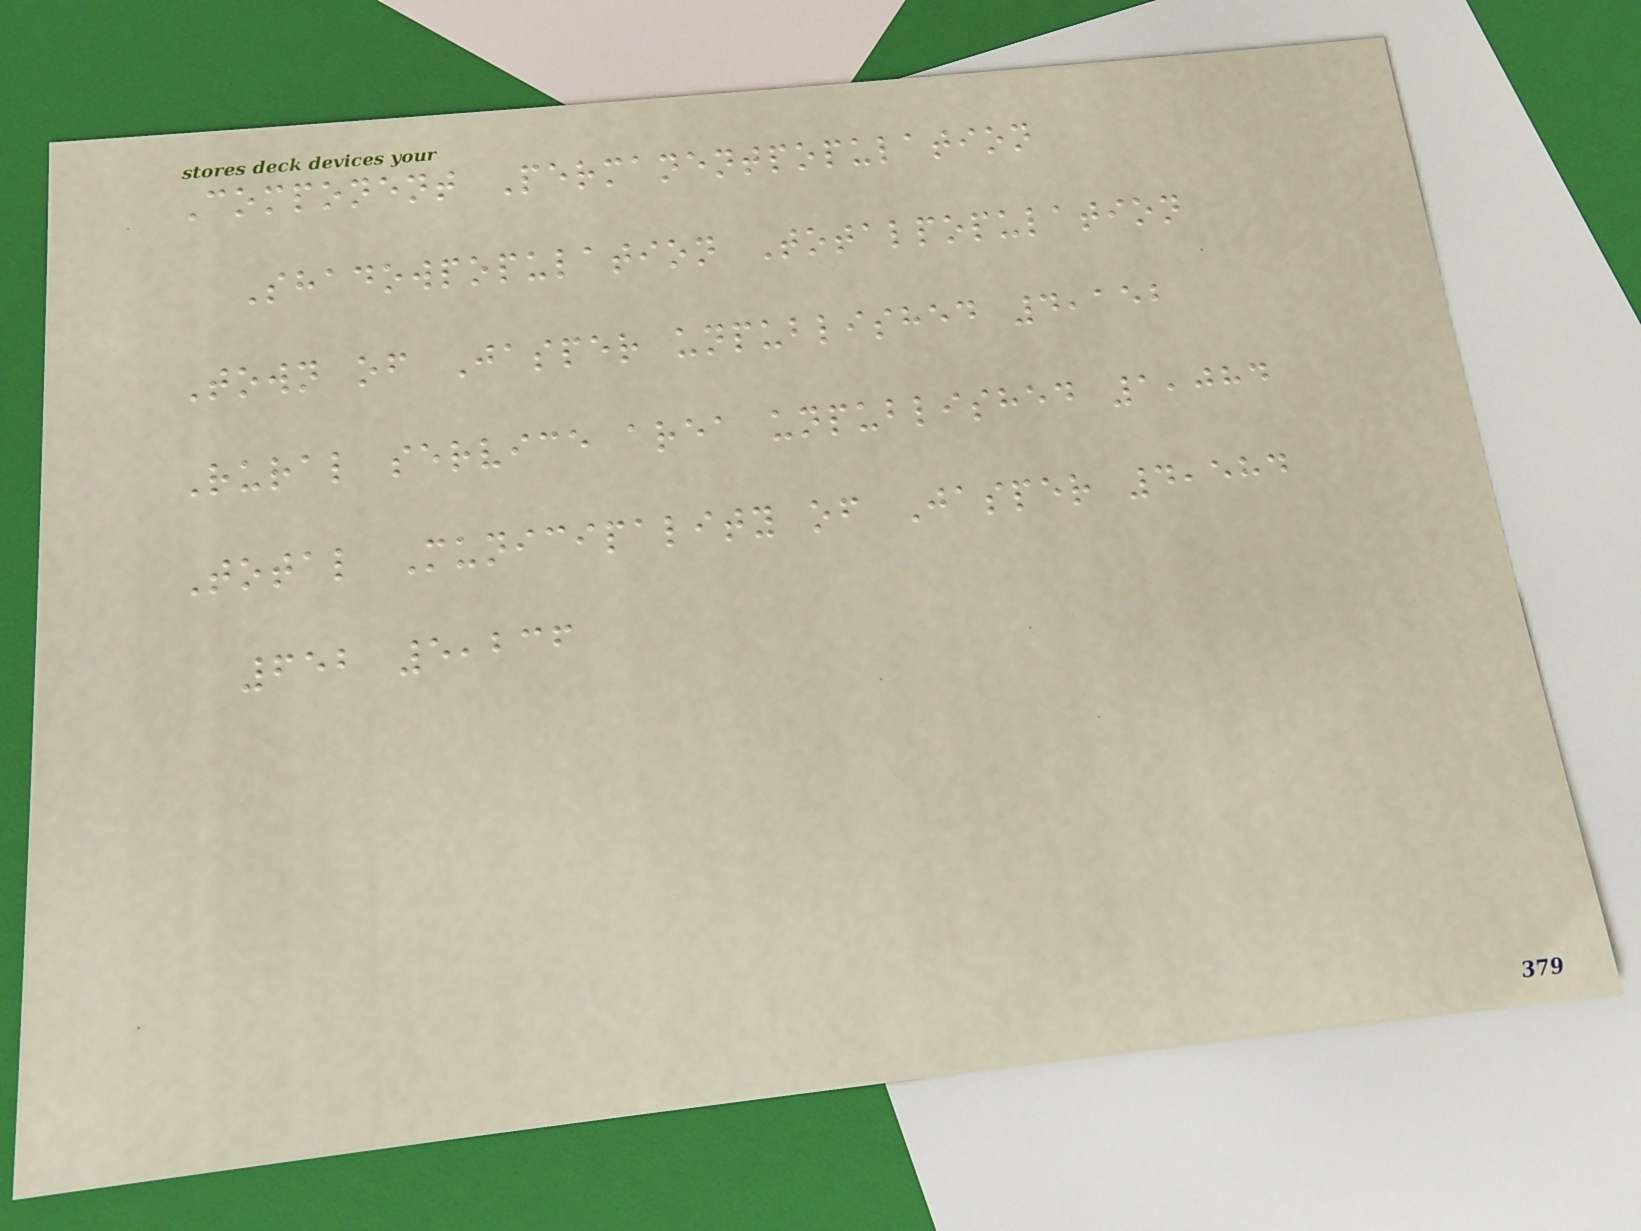Component Permanentpopulation
Shadowpopulation Totalpopulation
Town of Jasper unpublished 4,152
Rural service area unpublished 1,084
Total Municipality of Jasper 4,584
652 5,236
